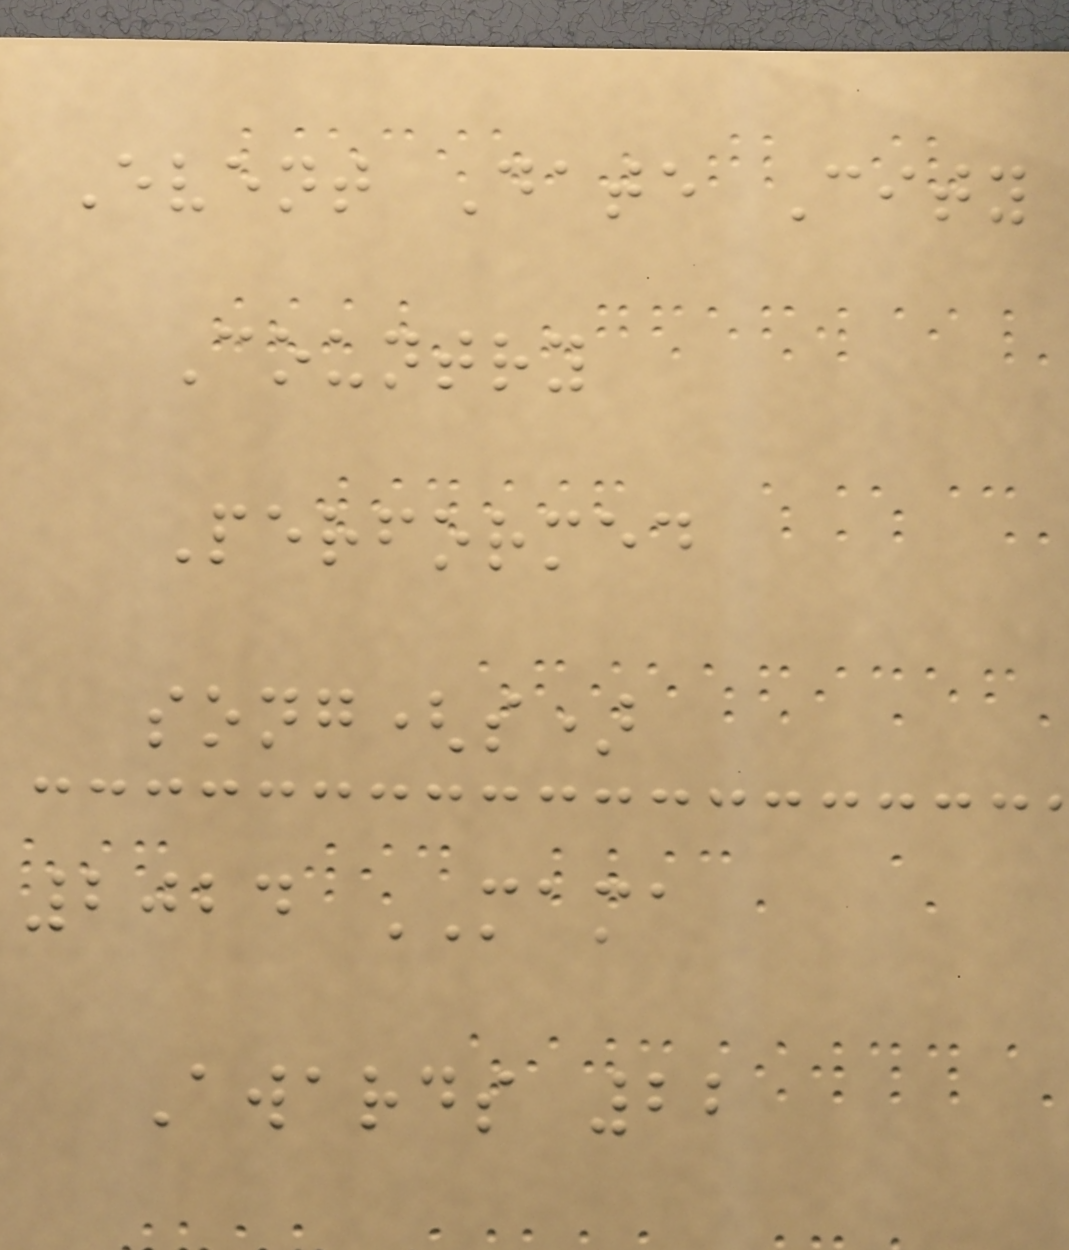Event Date City
Country
Performed
song(s)
2024 MAMA
Awards 22
